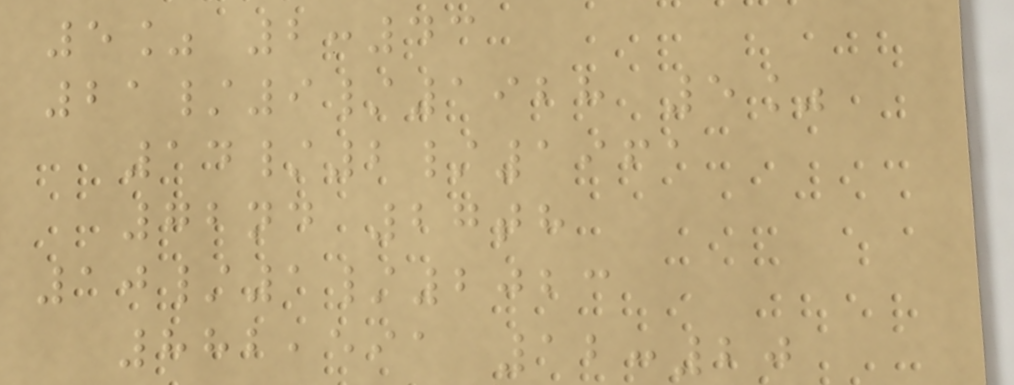5% 2:43
21/9/1928 5%
14/2/1961
72nd 27th
10/1/2023
882,591 12:20
